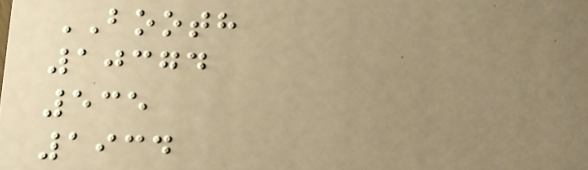BOOTH
10374
535
1934
